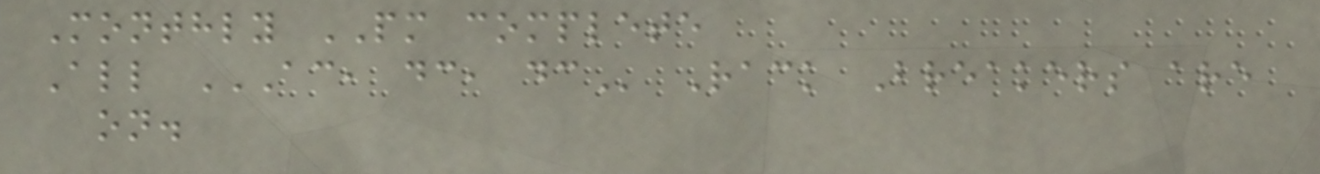Monthly PM complete
All AC, DC, DC Rack Breakers are
on.
